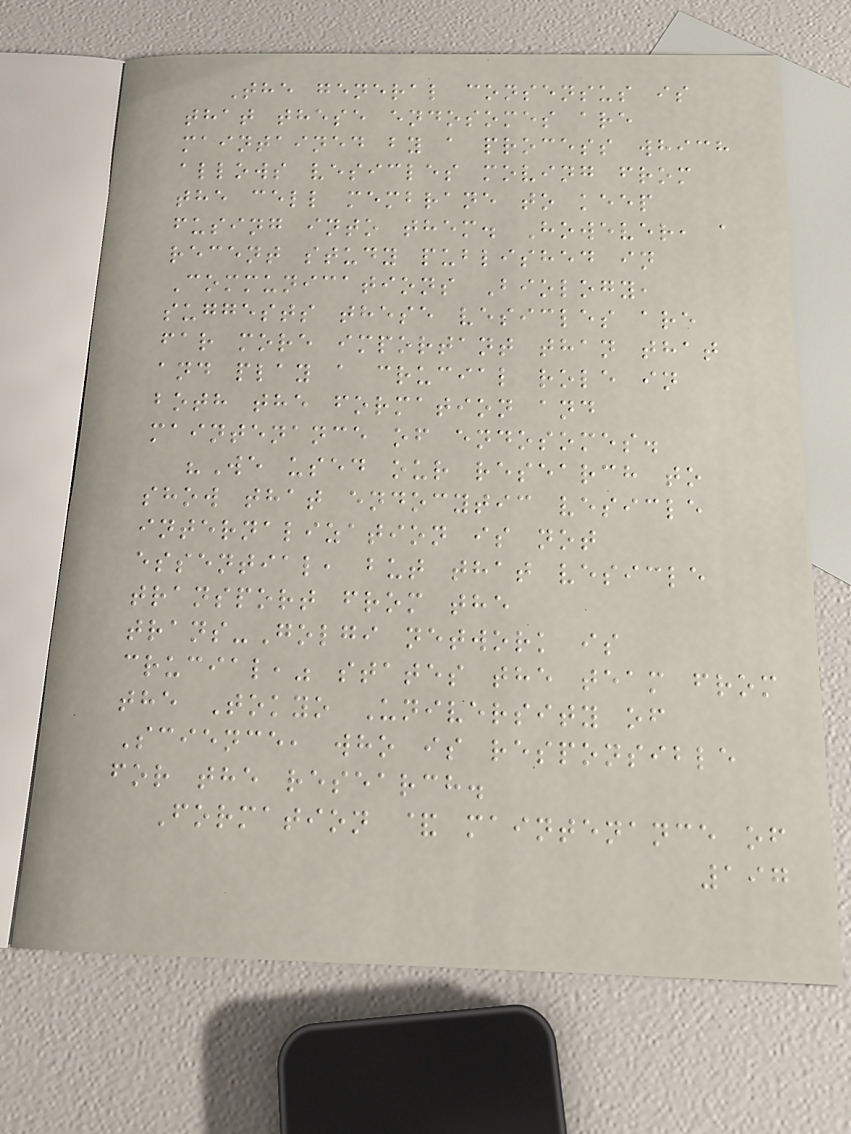The general consensus is
that these endosomes are
maintained by a process which
allows vesicles moving from
the cell membrane to keep
fusing into them. However, a
recent study published in
Communications Biology,
suggests these vesicles are
far more important than that
and play a crucial role in
both the formation and
maintenance of endosomes.
"We used our research to
show that endocytic vesicle
internalization is not
essential, but that vesicle
transport from the
trans-Golgi network is
crucial," states the team from
the Tokyo University of
Science, who is responsible
for the research.
Formation & maintenance of
197
